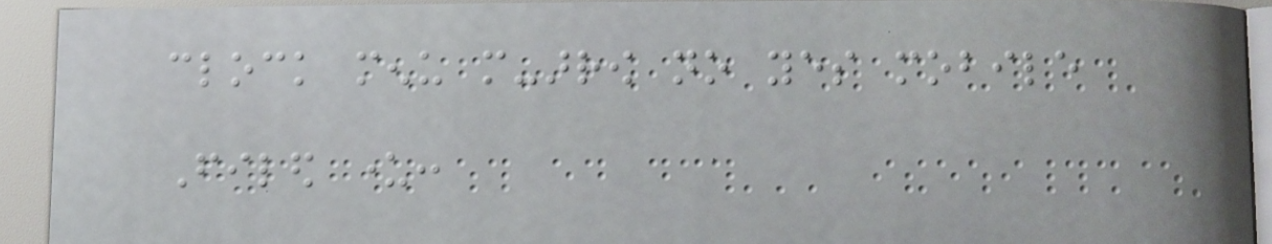clock menu more-arrow no yes mobile
Filed under:
